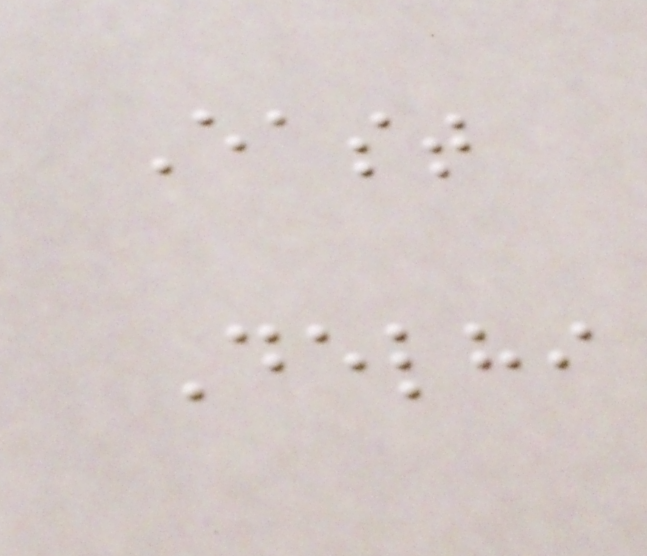East
Delhi
